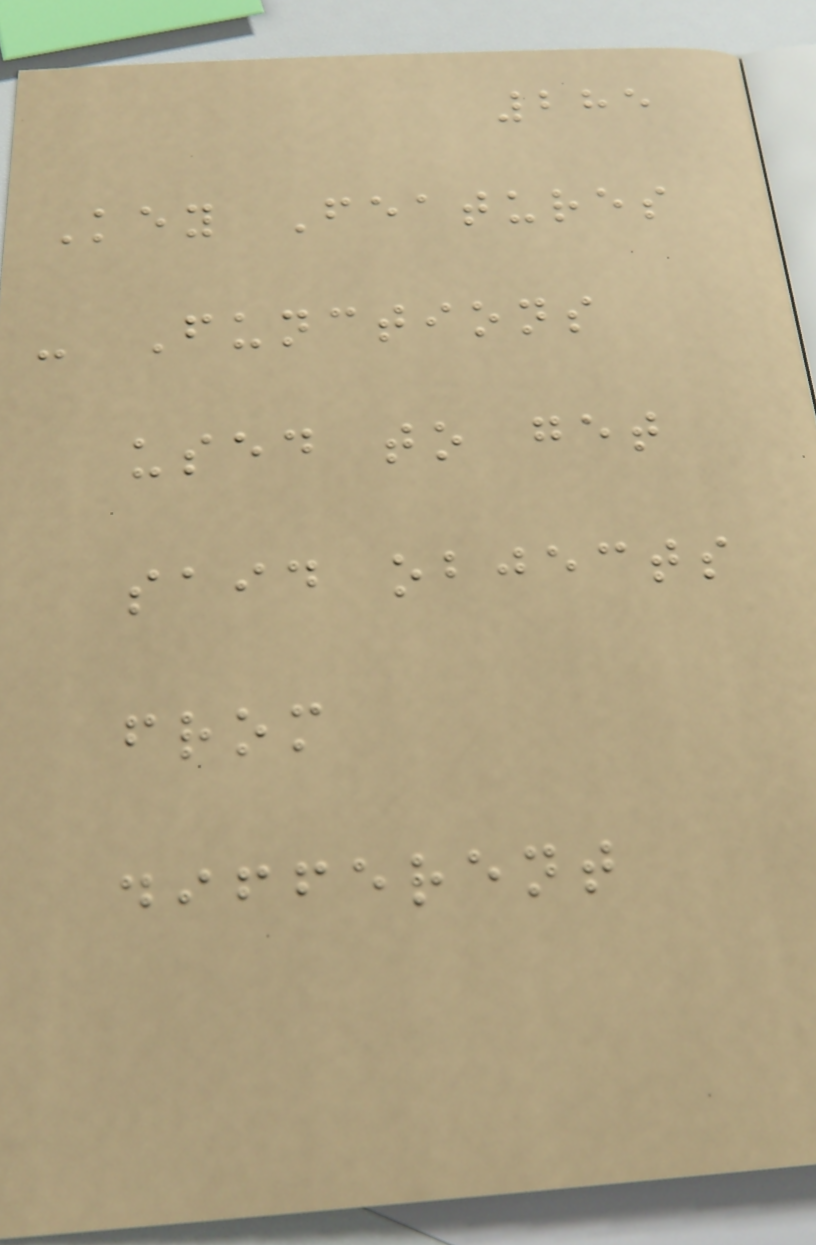285
Key Features
- Functions
used to get
said objects
from
different
